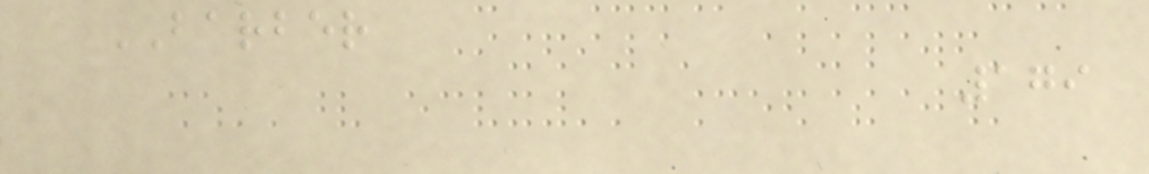BARBER
179
